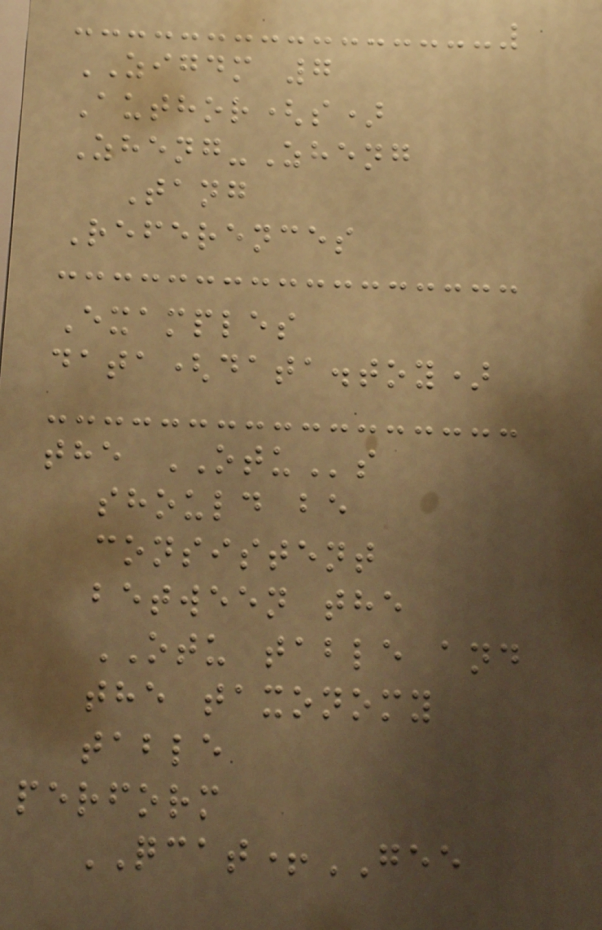ZIGDM 7
Author(s)
Zheng-Zheng
Tang
References
Examples
data(data.toy)
the OTUs
should be
consistent
between the
OTU table and
the taxonomy
table
perform
QCAT+GEE
